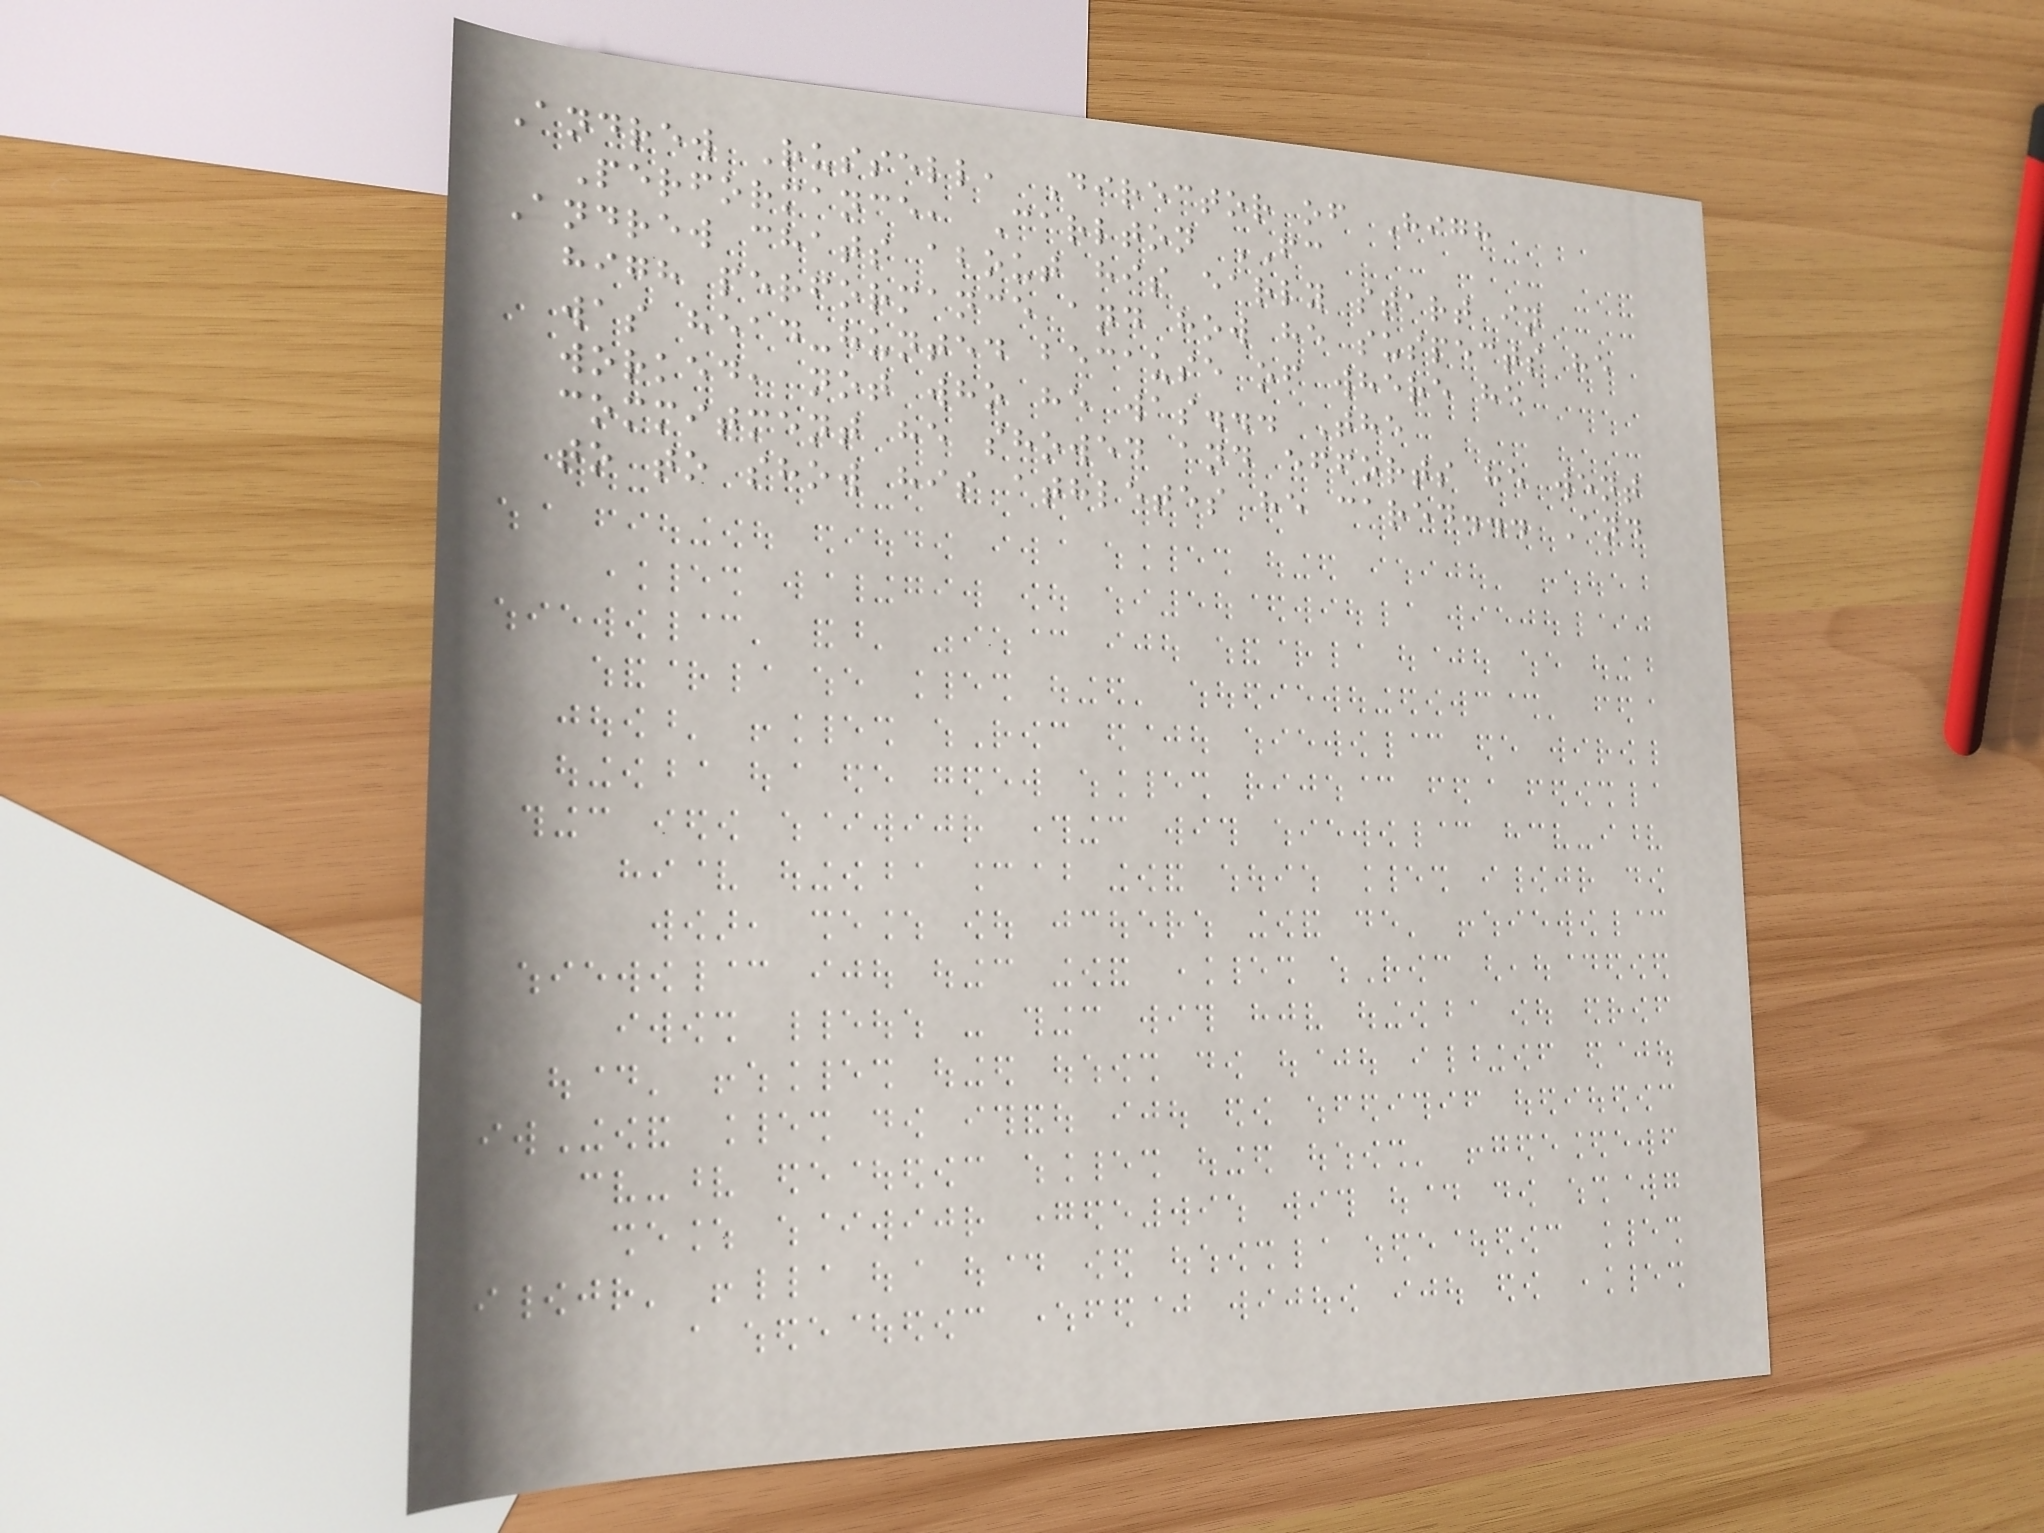Andrew Russell, Director of High
Performance, Carlton FC
Andrew chats about his early start in
high performance and how he suspects he
was head-hunted because of where he
worked, not who he was... The
commitment he showed and efforts he went
to to show his athletes he cared... And
